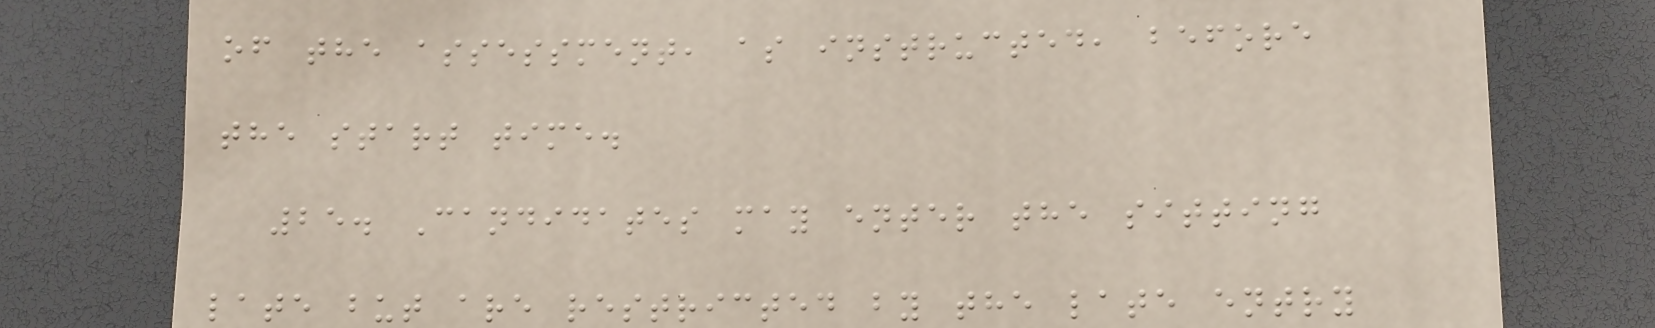of the assessment, as instructed, before
the start time.
25. Candidates may enter the sitting
late but are restricted by the late entry
